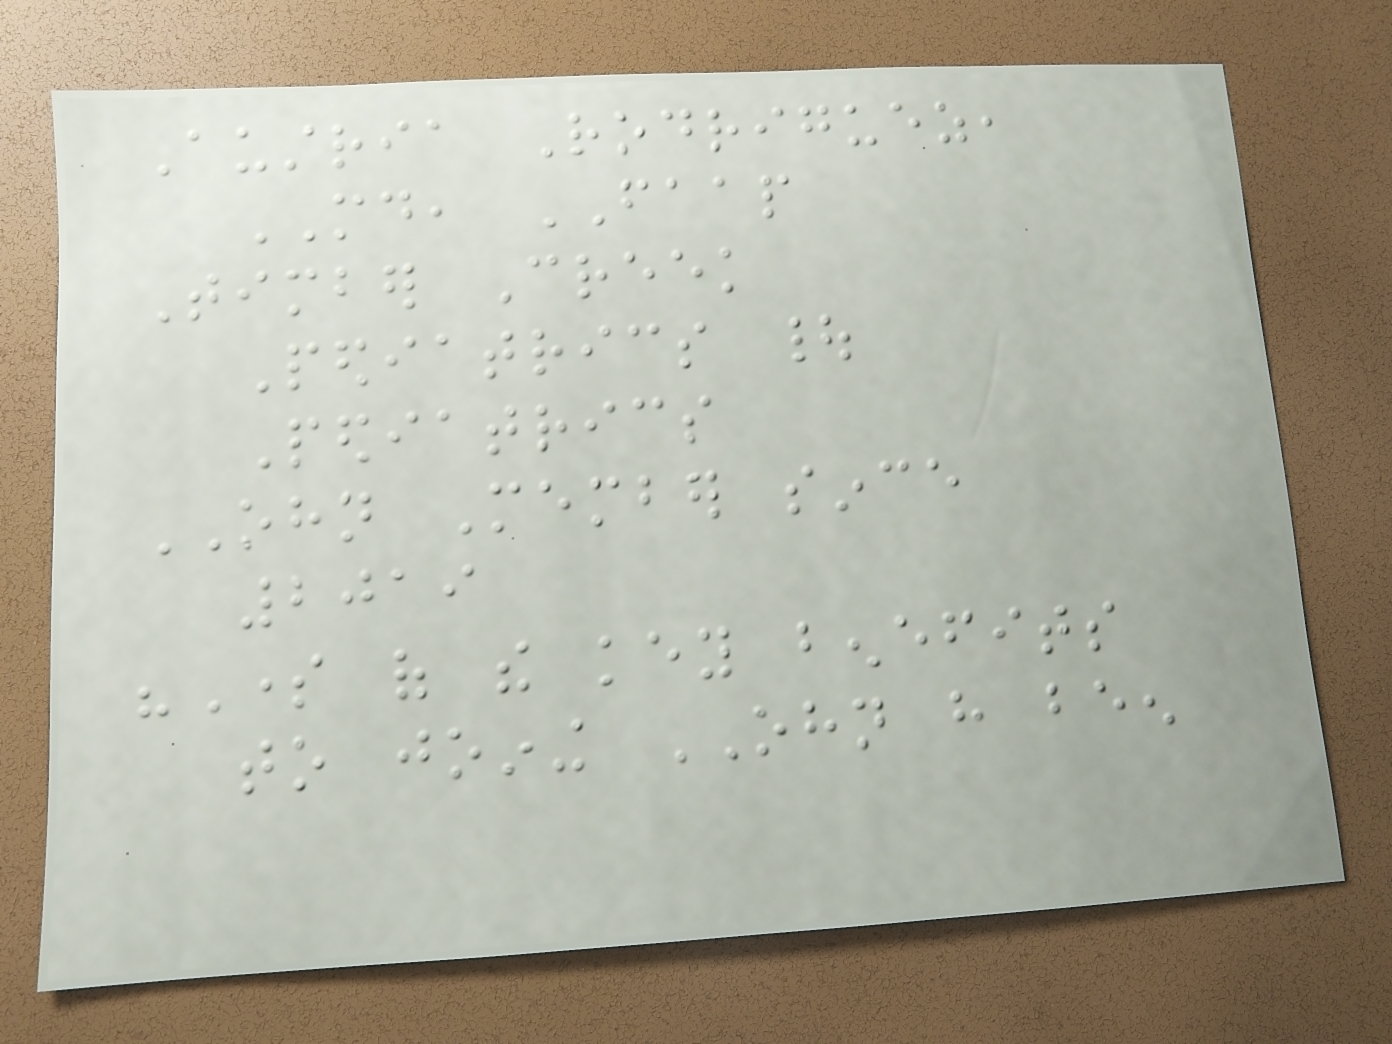Austria Rodriguez,
MD, FAAP
Timber Creek
Pediatrics |
Pediatrics
OHN Member since
2019
"Some of the key benefits
to joining OHN have been
